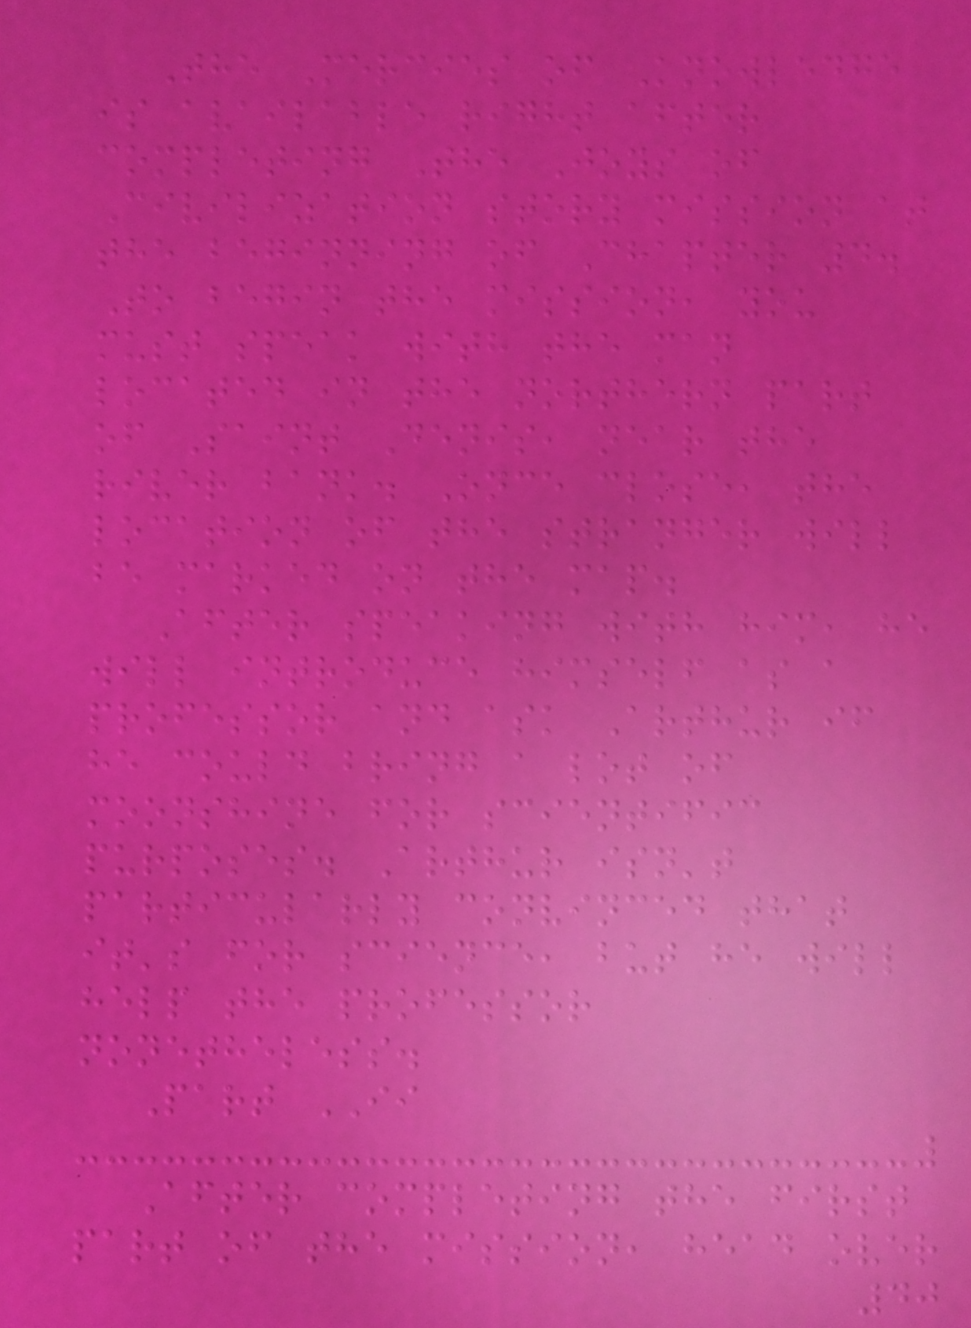The Mercies of Knowledge
is available right after
completing The Joys of
Civilization story mission at
the beginning of Chapter 4.
To begin the mission, you
must speak with the man
located in the northern part
of Saint Denis, near the
river bank. Once close, the
location of the stranger will
be marked on the map.
After speaking with him, he
will introduce himself as a
professor and ask Arthur if
he could bring a lot of
moonshine for scientific
purposes. Arthur isn't
particularly convinced that
it's for science, but he will
help the professor
nonetheless.
Part II
After completing the first
part of the mission, head over
40
